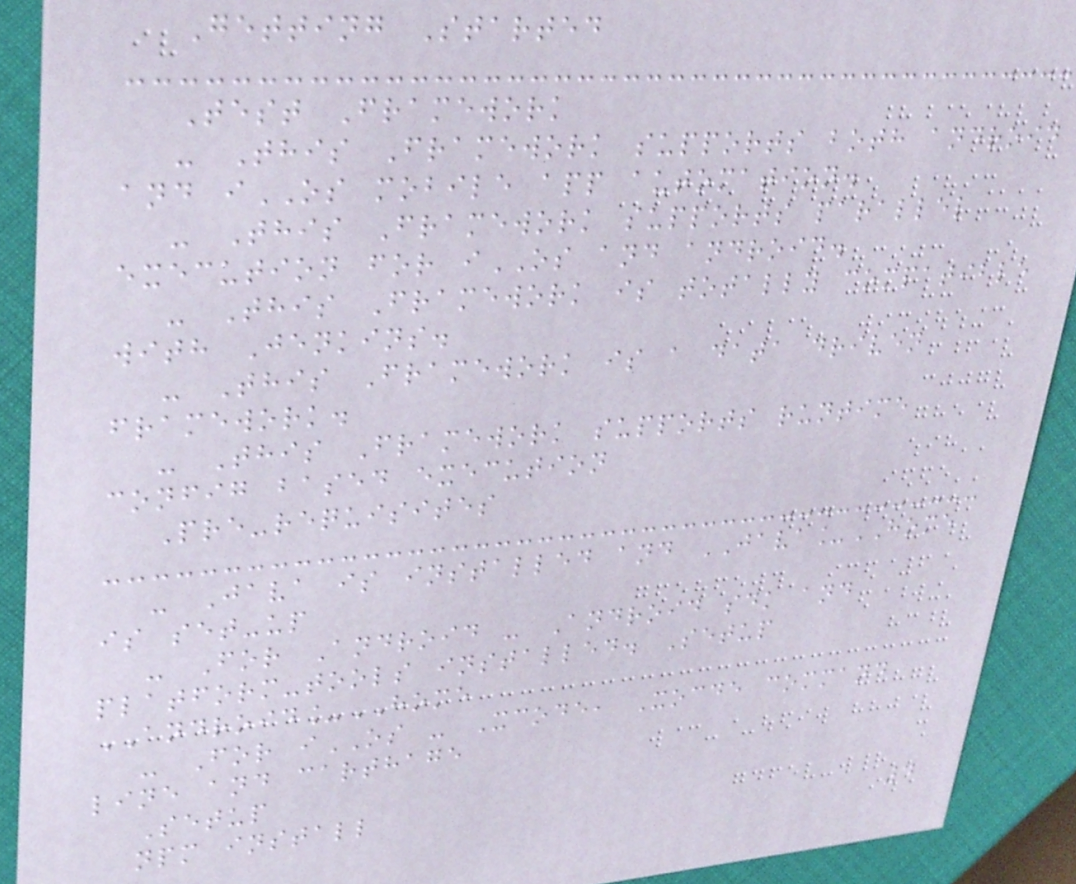Getting Started
Test Framework
- This Framework supports both android
and iOS mobile app automation.
- This Framework supports parallel
execution for iOS and android.
- This Framework is totally compatible
with Jenkins.
- This Framework is a data driven
framework.
- This Framework supports runtime
config based execution
Pre-requisites
- Java is installed and JAVA_HOME
is set-up
- For Android - Android sdk and
platform-tools installed. Setup
ANDROID_HOME
- For iOS - Xcode, Xocde command
line and carthage
Setup
npm install
4
